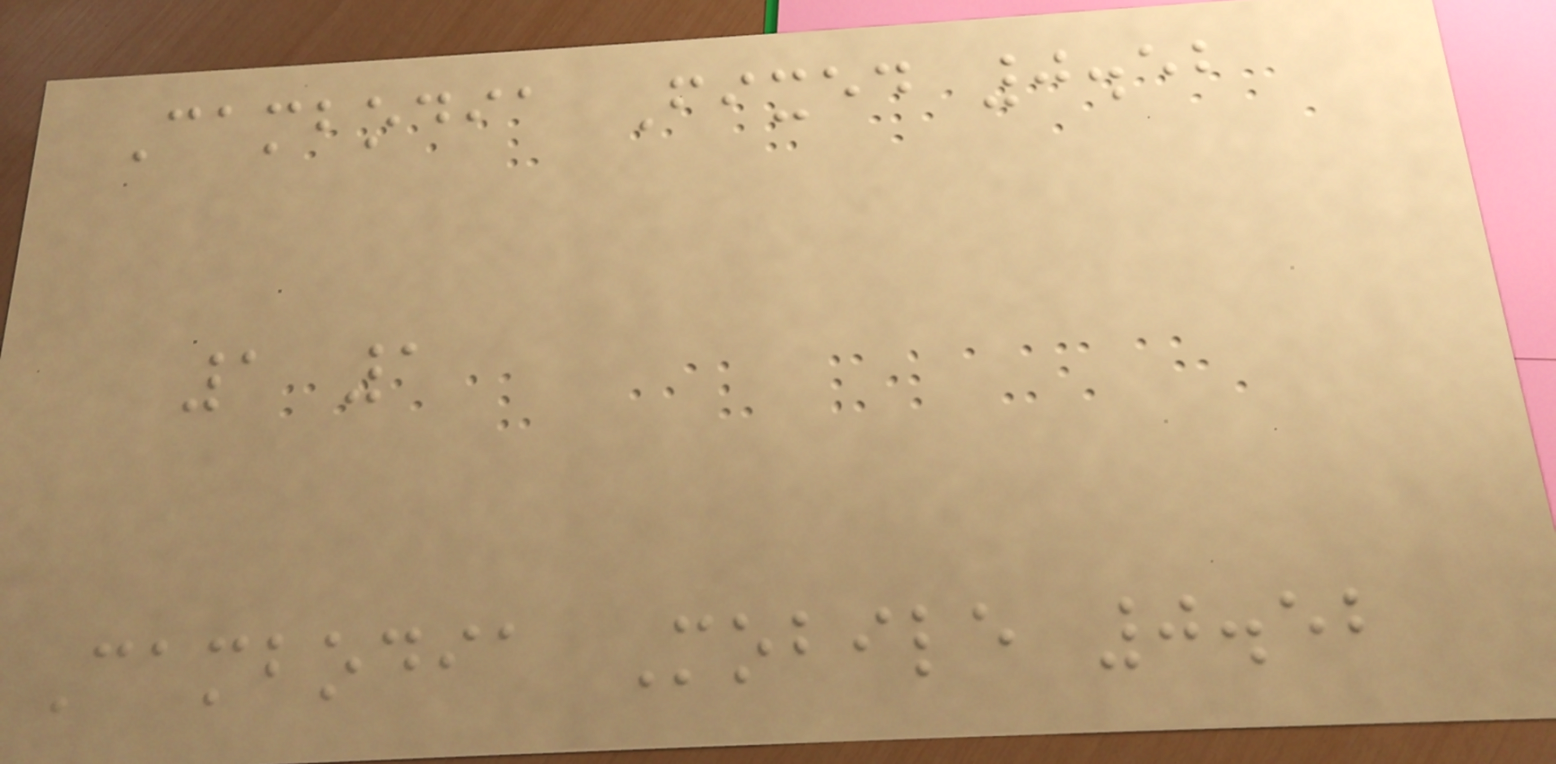Cambodia Fixed 0.52
1 1
Cambodia Mobile 0.52
